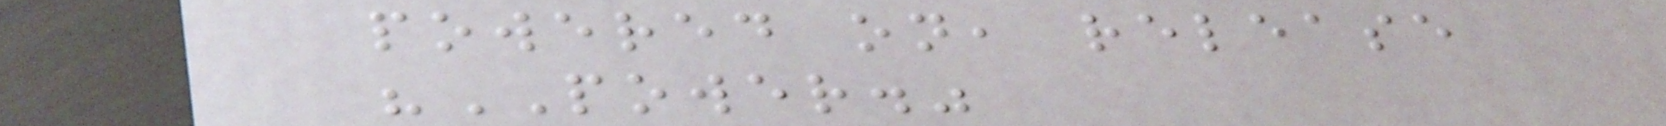powered on, release
"POWER."
